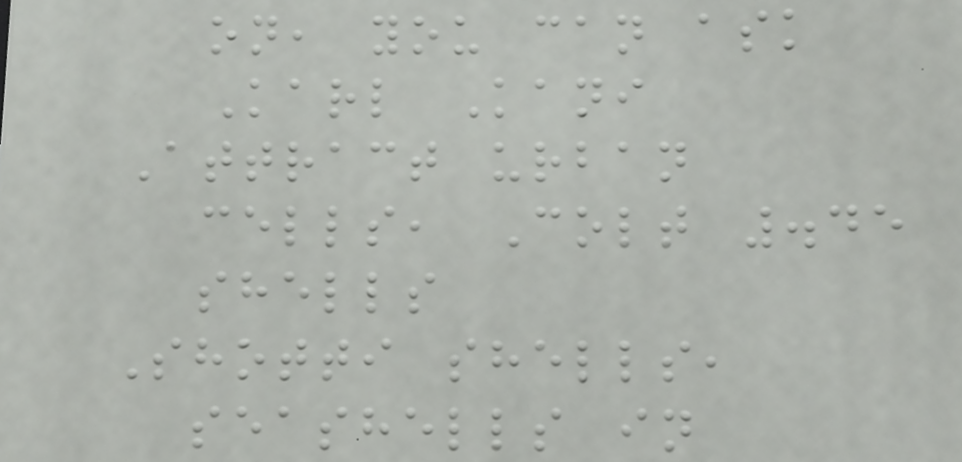on, you can ask
Karl Kani
Attract urban
cells, Colt .45
shells
Shotti shells,
seashells in
